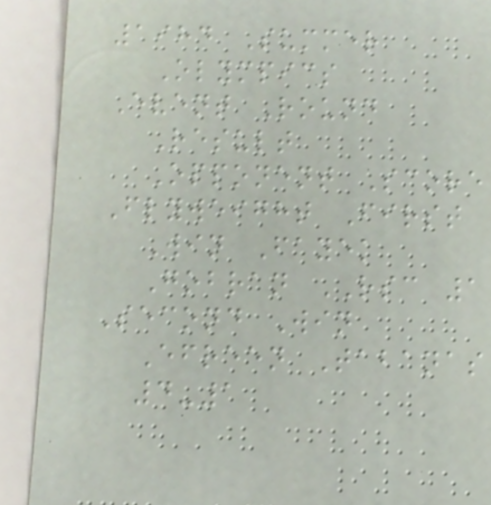1984 Summer
Olympics
Event Round
Result
Opponent Score
Flyweight First
Win Fayek
Gobran RSC 1
Second Win
Efreen Tabanas
4-1
